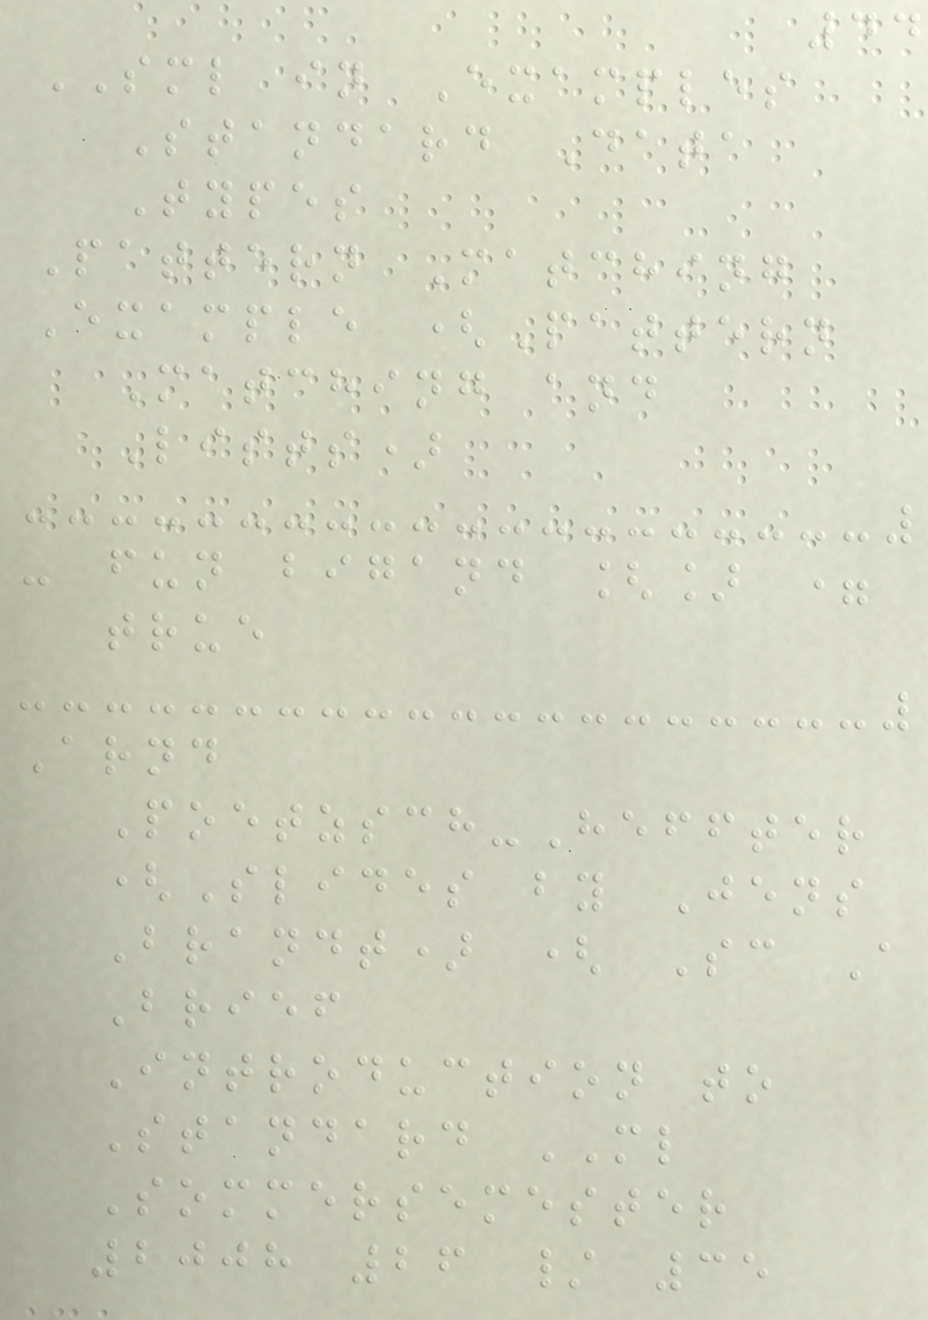44
SML in Examples
Standard Data
Types
Pattern Matching
Example (Pattern
Matching and
Lists)
- fun bigand [] =
true
Arnd
Poetzsch-Heffter
(Slides by Jens
Brandt) ( Sc A
Brief
Introduction to
Standard ML
Sommersemester
2008 26 / 35
